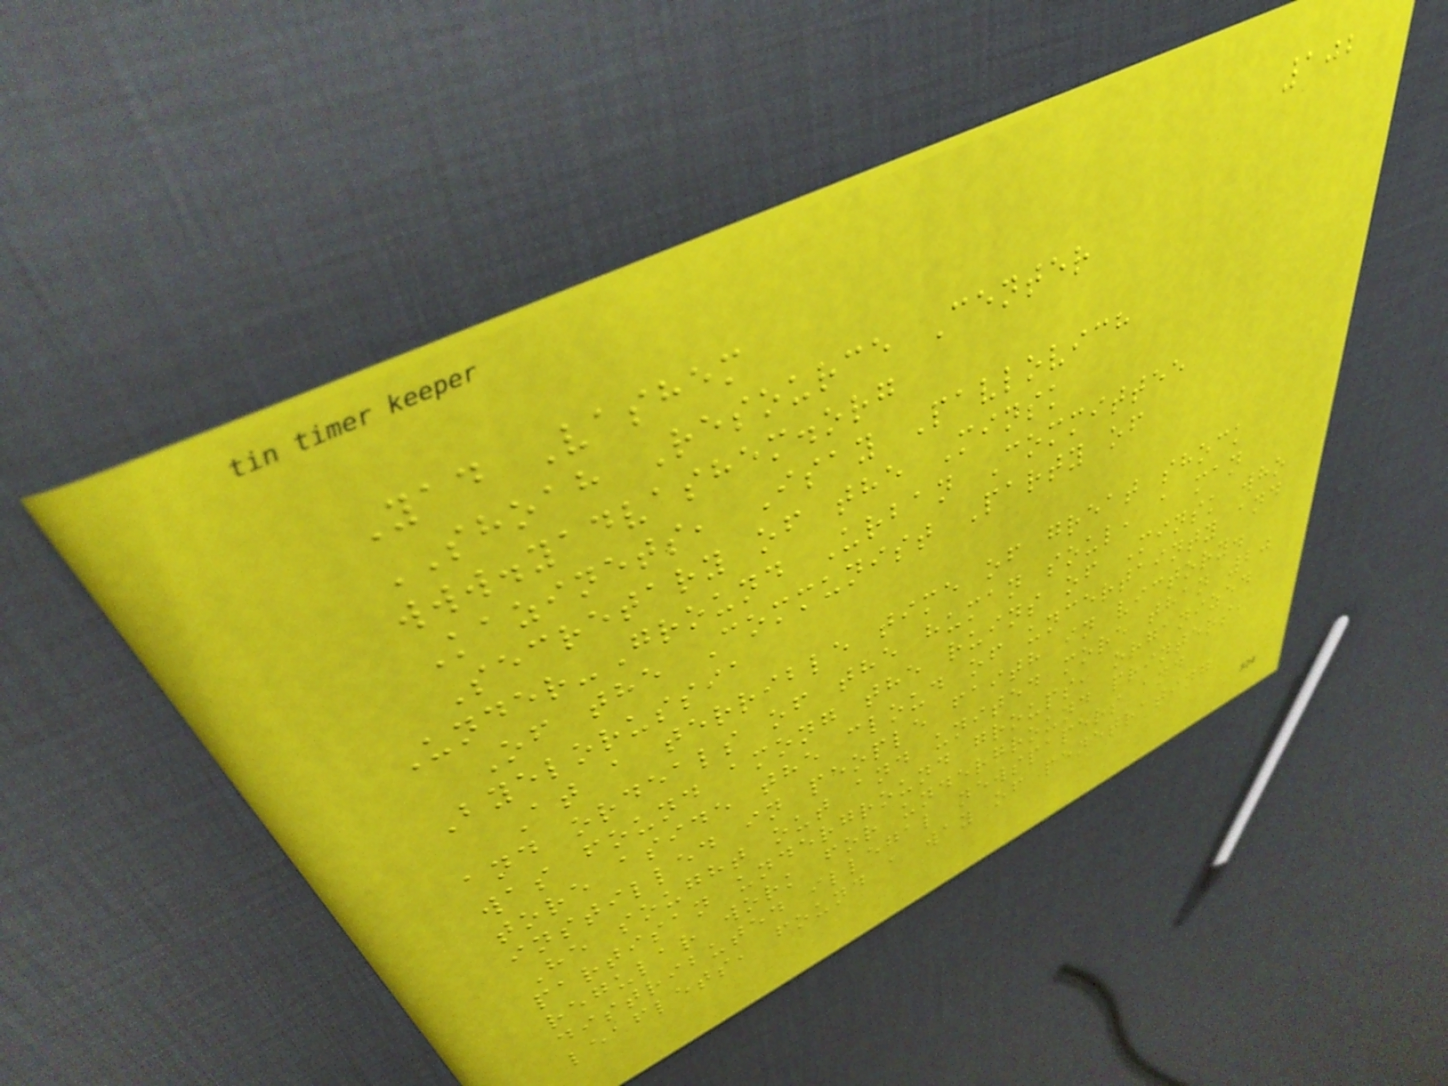102
Yad Vashem
SHOAH Resource Center
www.yadvashem.org
Kazinets, Isay Pavlovich
Secretary of the Minsk
Under-Ground Urban Committee
Of the Communist Party of
Byelorussia
At a terrible time of great shock
and ordeals of the human soul, a man
was found among the ruins of Minsk who
tore aside the cloud of uncertainty and
instilled in people faith in victory.
He sought out and united more than 20
partisan underground groups, organized
regular work for underground printers,
distributed illegal newspapers and
leaflets, found a way of penetrating
